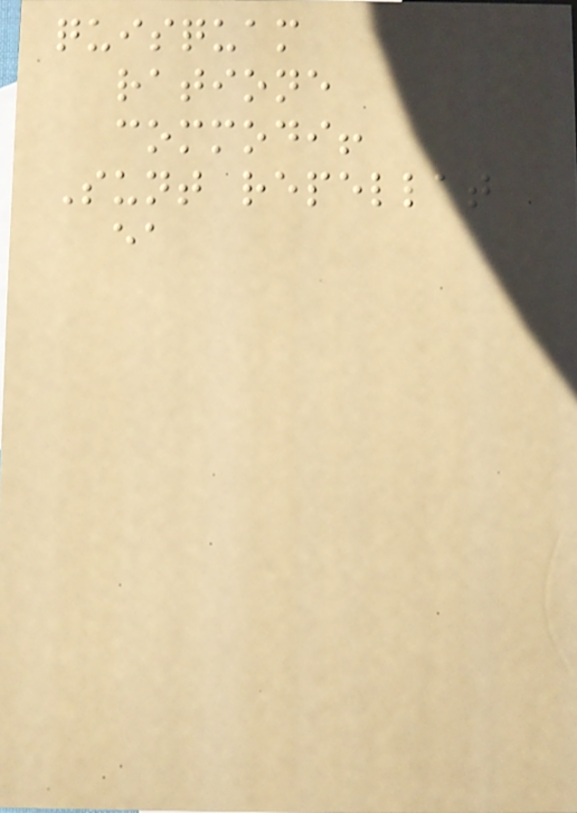quisquam
ratione
commodi!
Sunt repellat
ea
